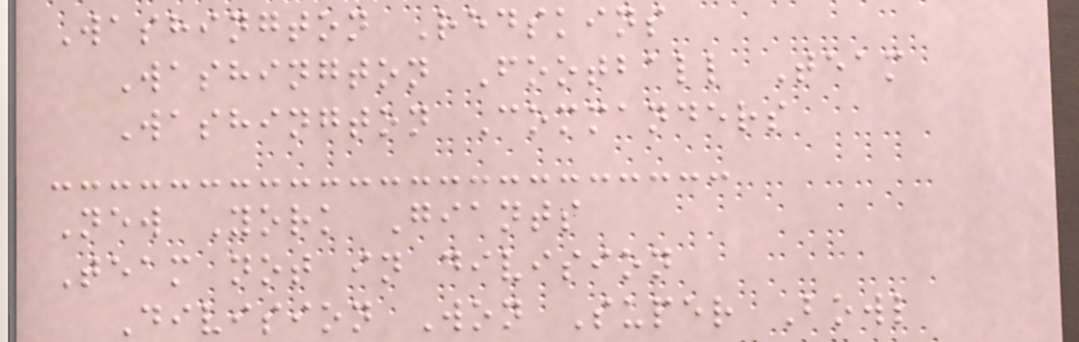Washington Redskins
Washington Football Team
Washington Commanders
New York Giants
Team not in division
Division Won Super Bowl
